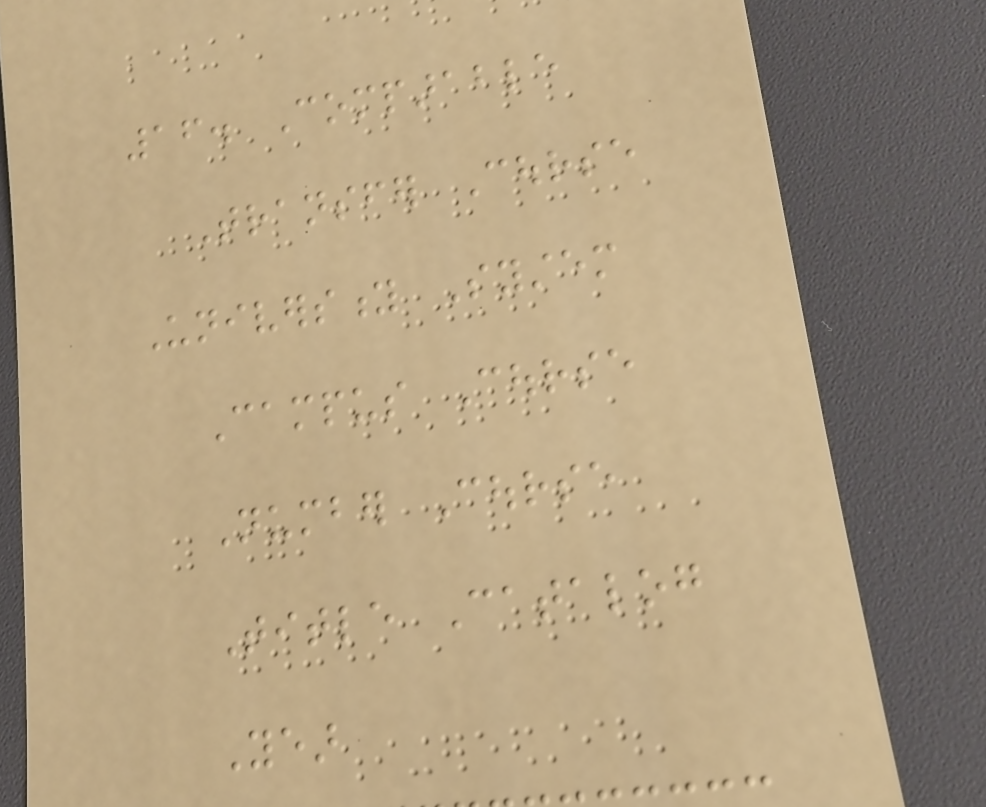16. Comparable
Transfer Course
University System
Campus Course
Number Course
Title Catalog
Year
